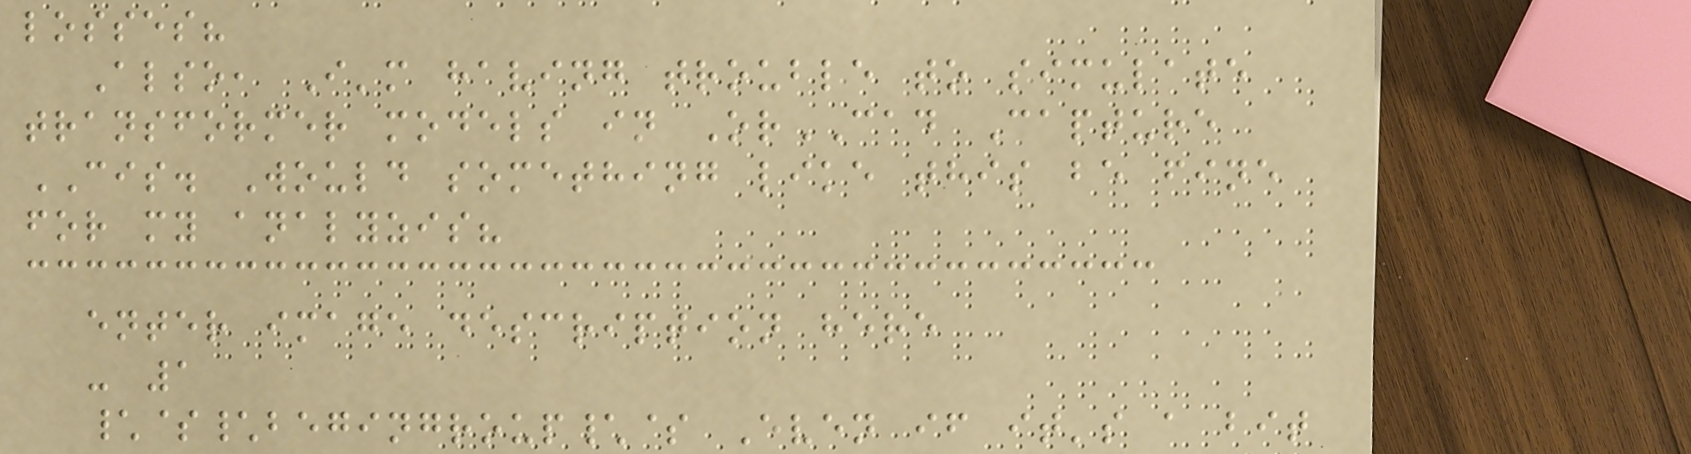losses?
Also, I'm having trouble to simulate
transformer models in OrCAD Capture
CIS. Would something like this be fine
for my analyzis?
enter image description here
- 1
\$\begingroup\$ Even if it's a bit
